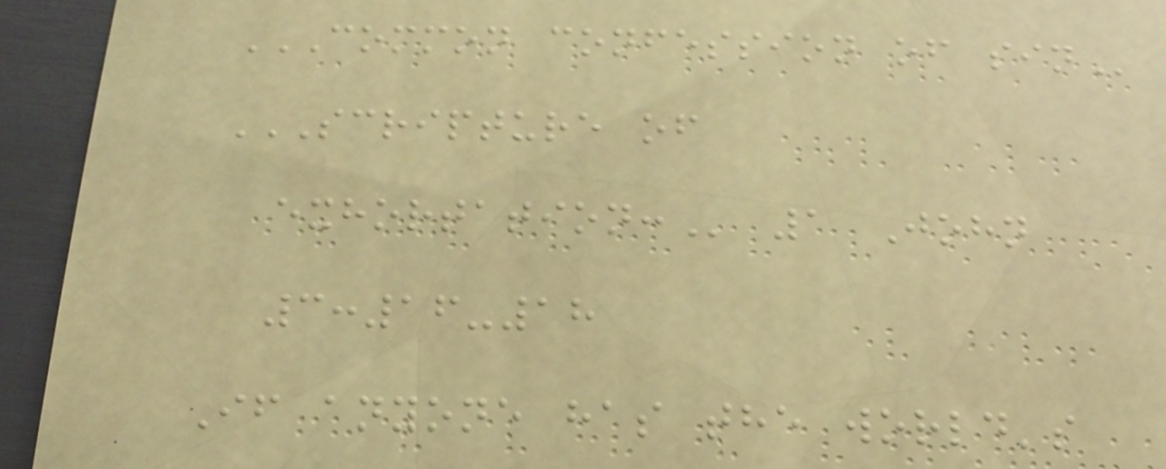COMMON CONFESSION OF SIN
SCRIPTURE OF
EXHORTATION: 1 John
3:16-18
If anyone has the world's
